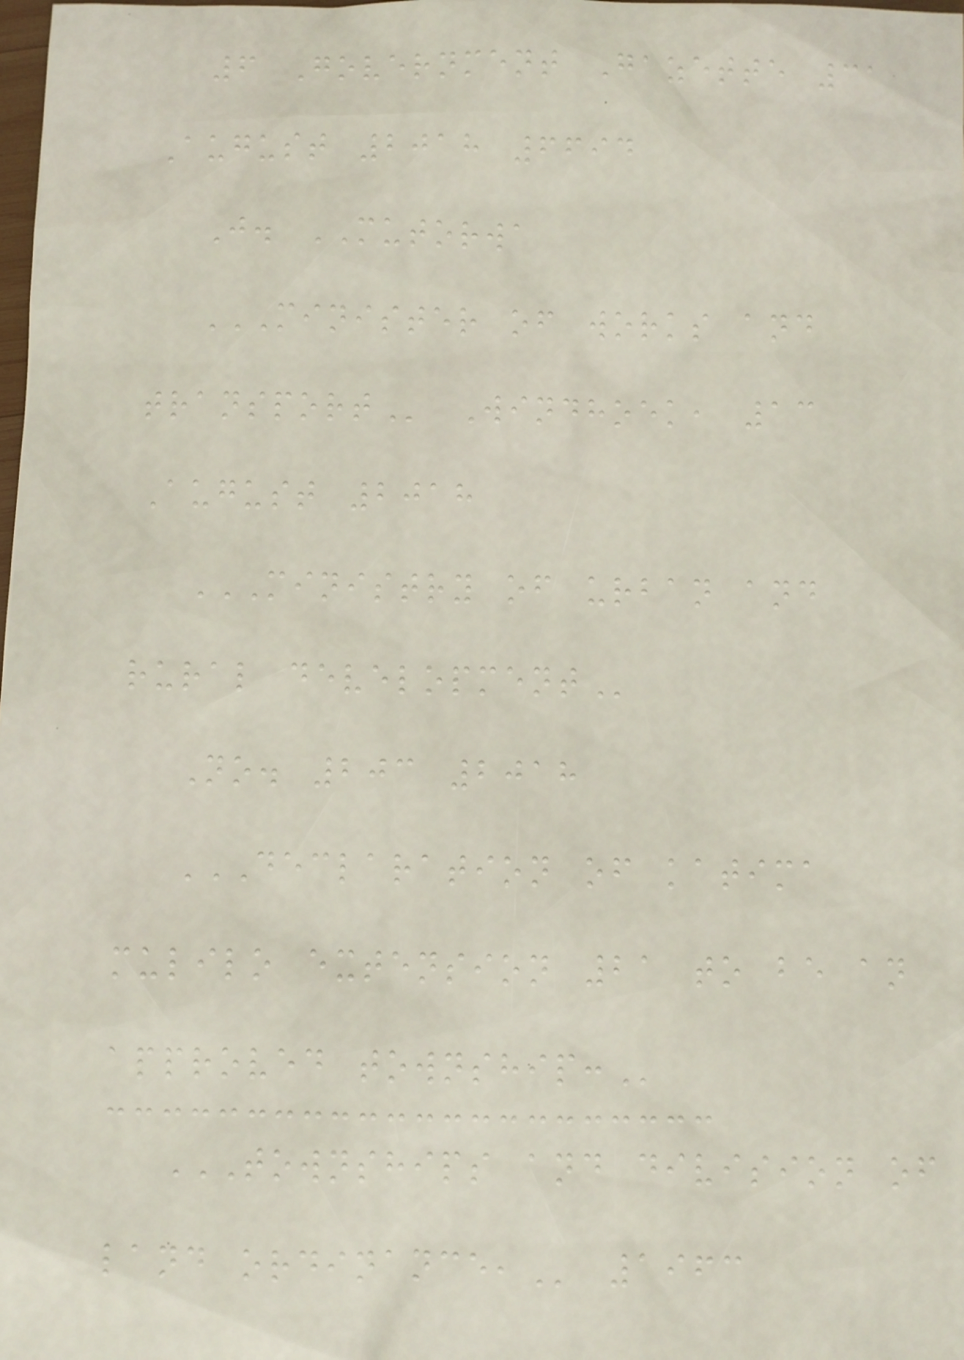6 Government Gazette 31
August 2018 6694
J. MUTORWA
MINISTER OF WORKS AND
TRANSPORT Windhoek, 13
August 2018
MINISTRY OF URBAN AND
RURAL DEVELOPMENT
No. 203 2018
DECLARATION OF KATIMA
MULILO EXTENSION 21 TO BE AN
APPROVED TOWNSHIP:
TOWNSHIPS AND DIVISION OF
LAND ORDINANCE, 1963
